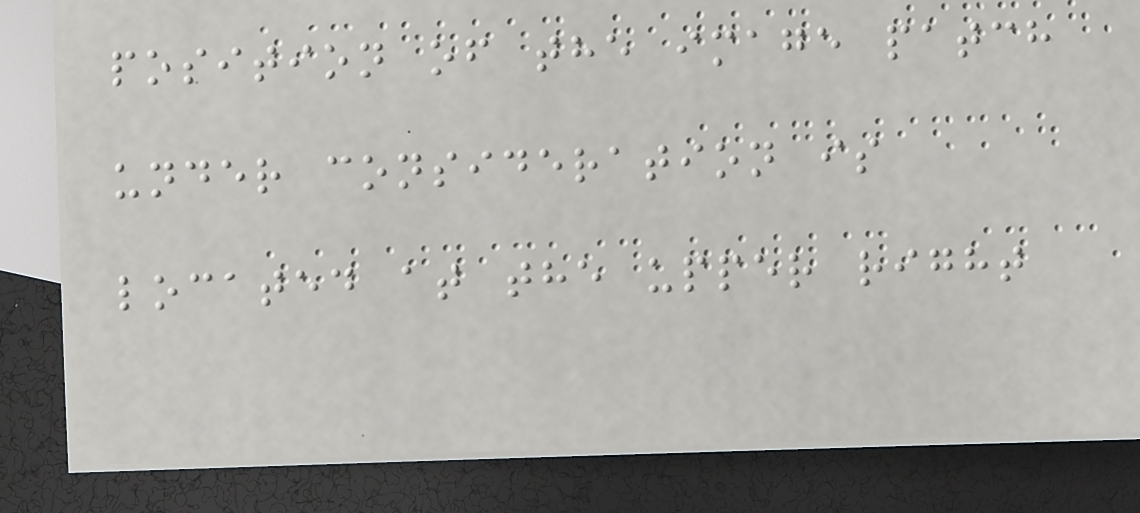position of the image patch
under consideration is
located at the upper right
